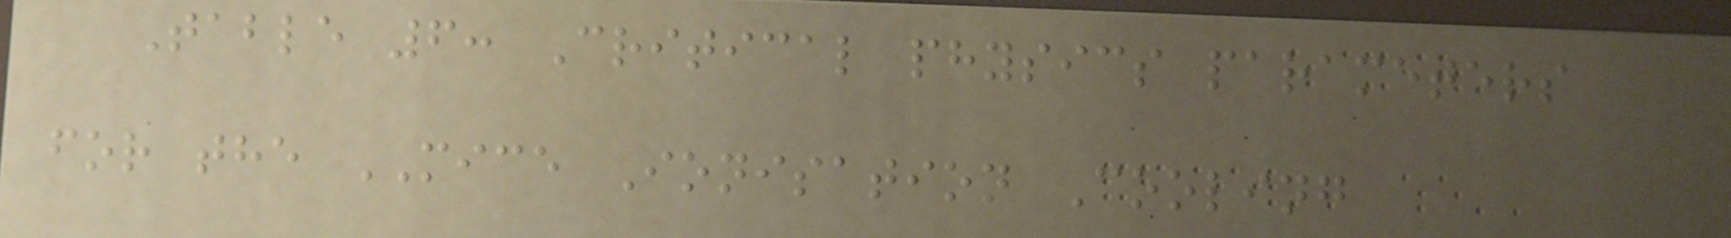Table 6: Critical physics parameters
for the MICE Ionisation Cooling
